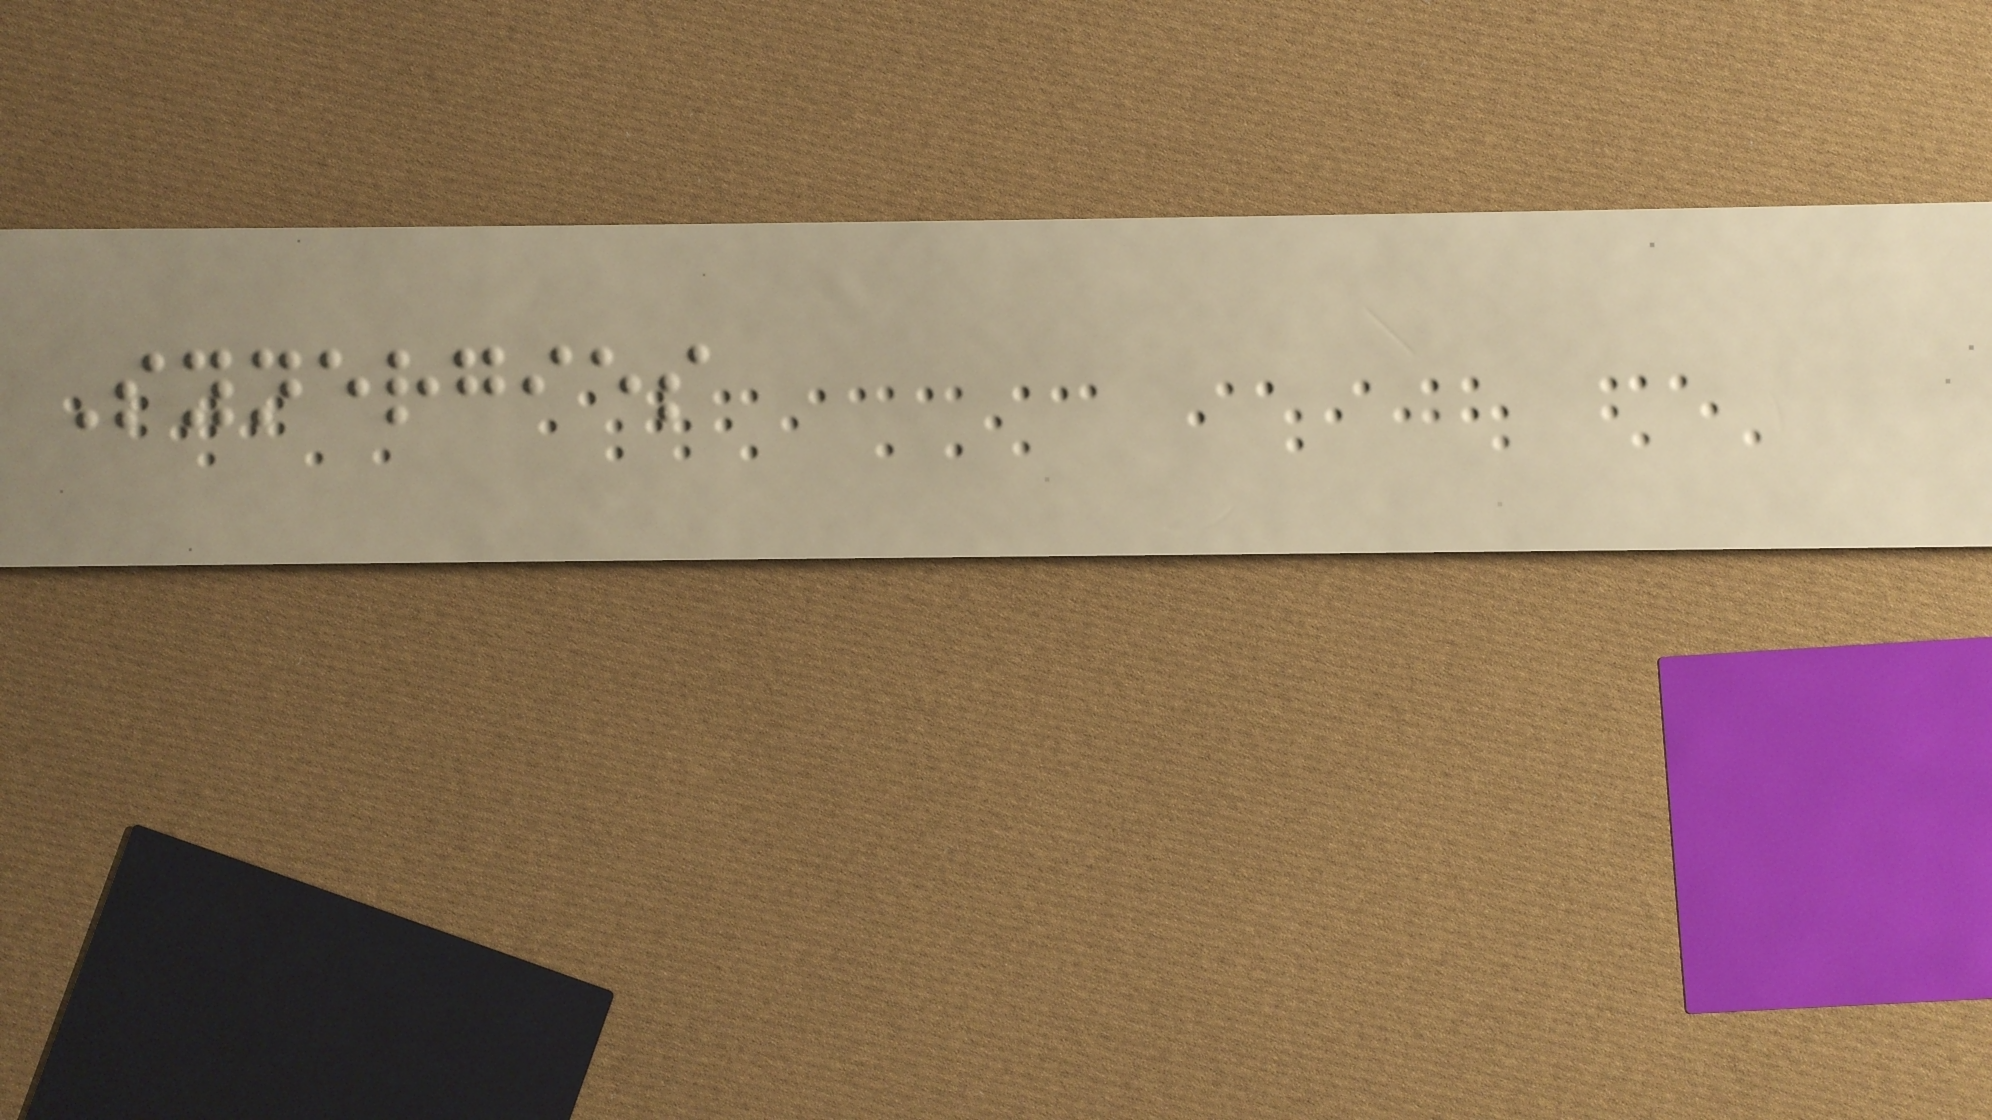Synergies
